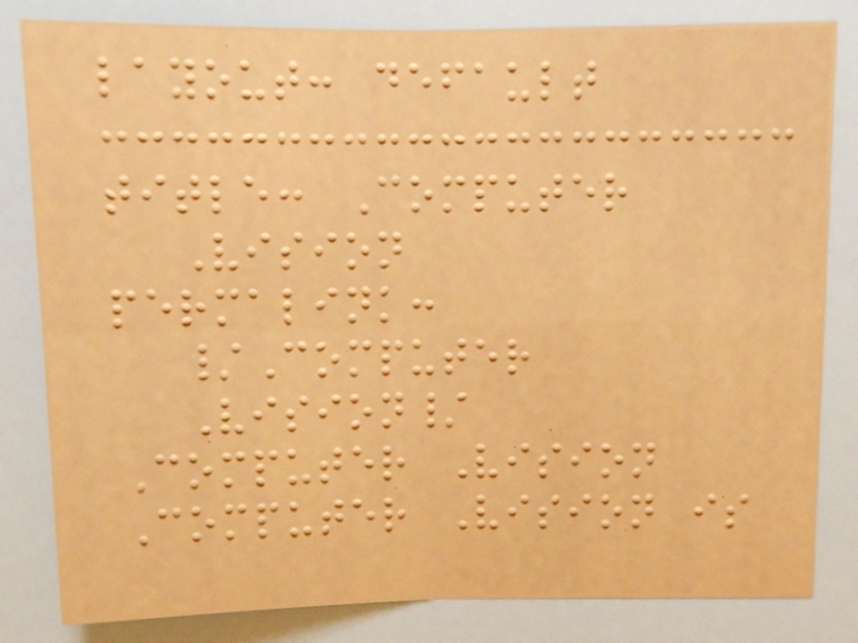layout: default
title: Computer
Vision
permalink:
/Computer
Vision/
Computer Vision
Computer Vision is
